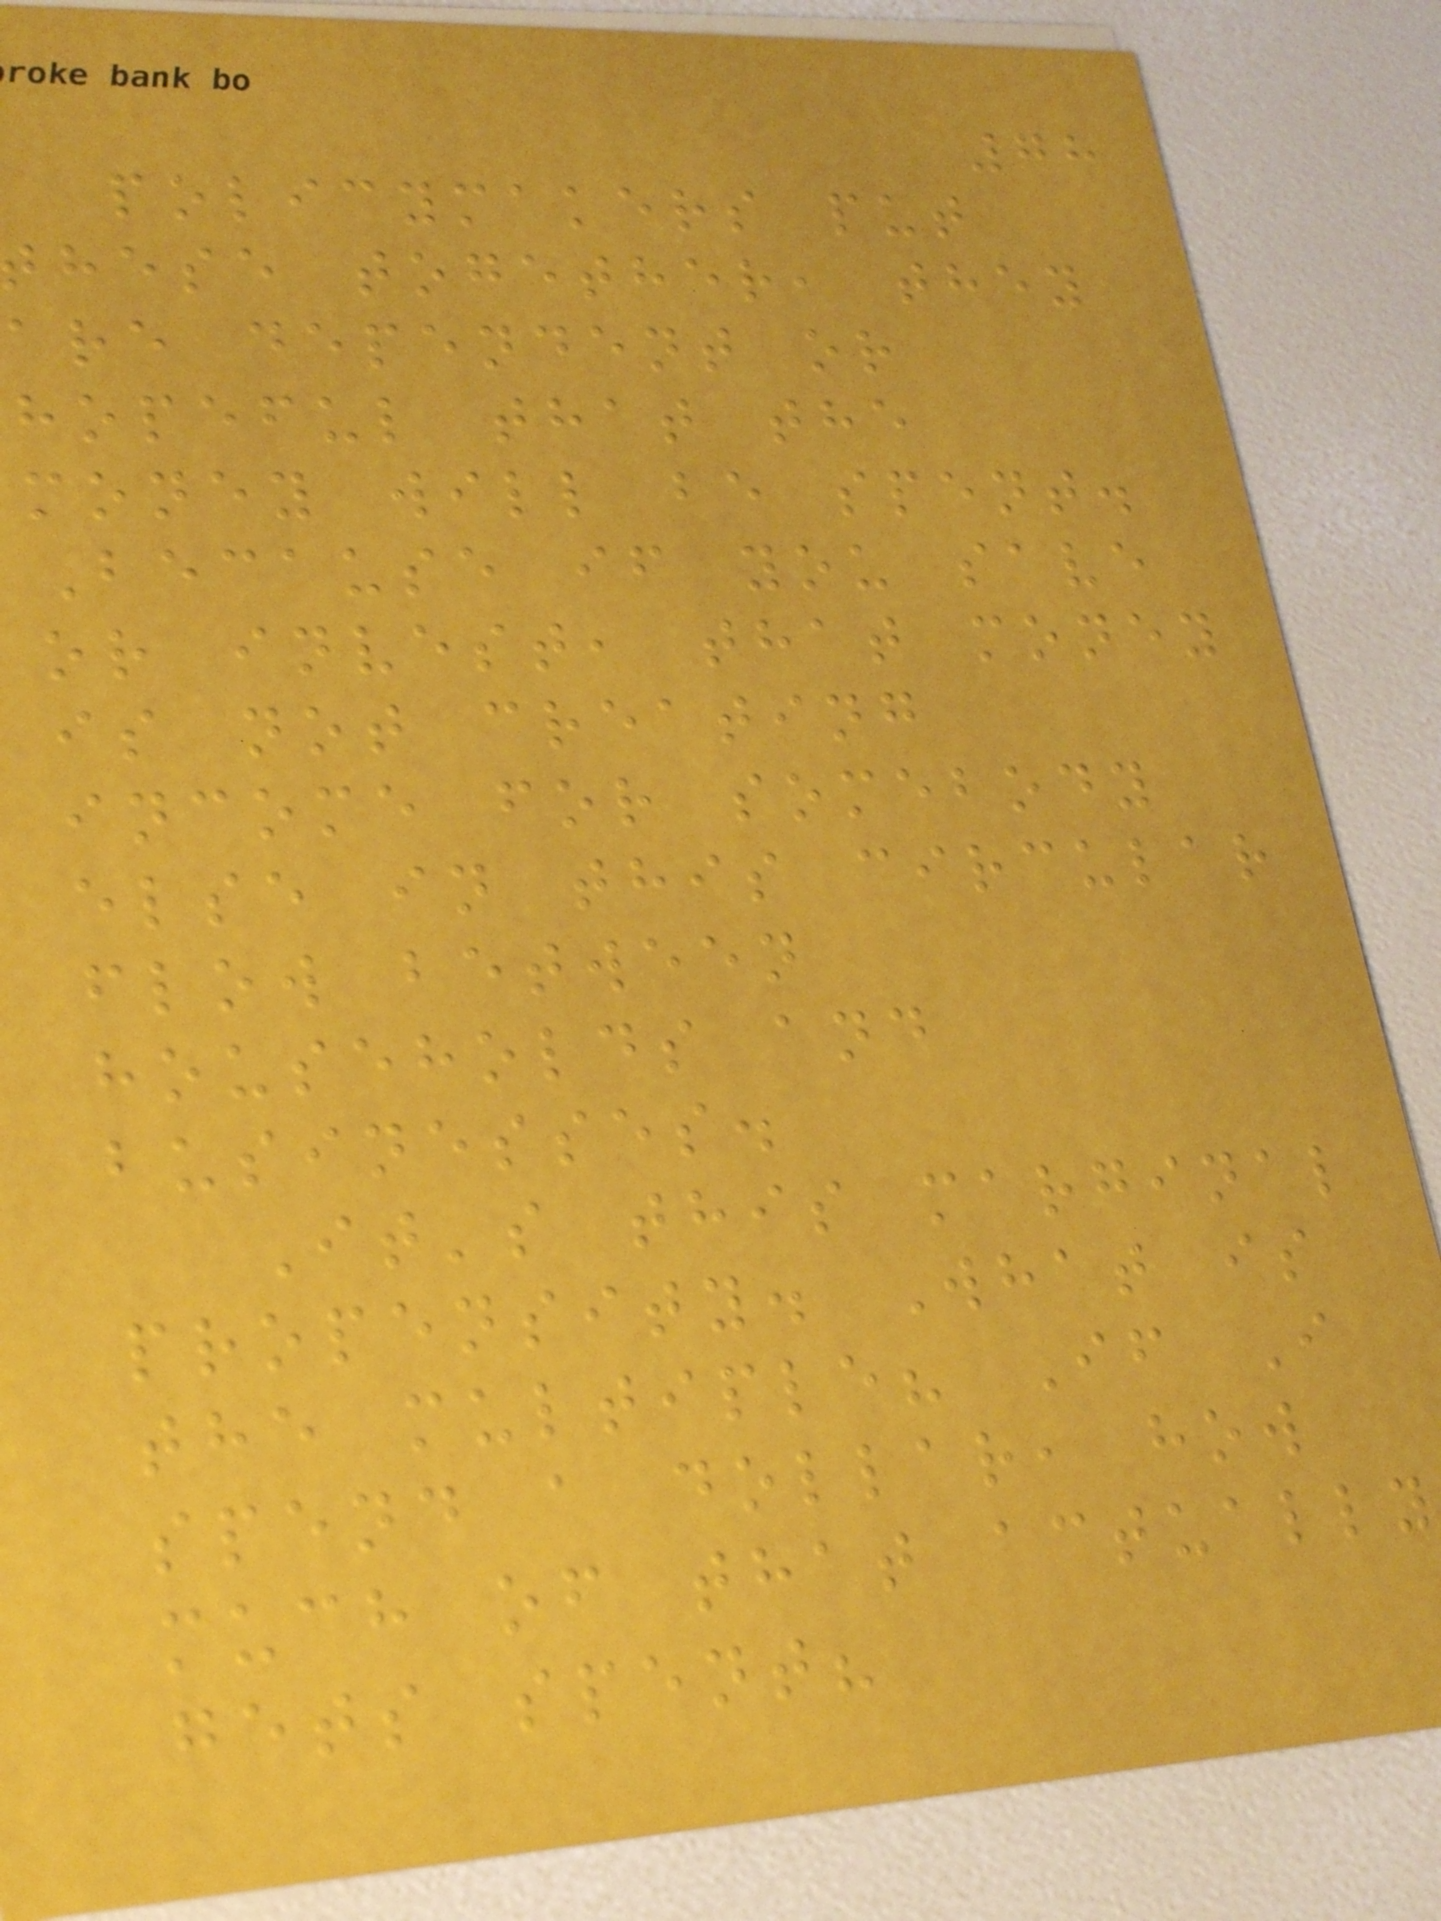78
policymakers put
hese together, they
are dependent or
hopeful that the
money will be spent.
Because if you save
or invest, that money
is not creating
income for somebody
else in this circular
flow between
households and
businesses.
It's this marginal
propensity. What is
the multiple? If I
spend a dollar, how
much of that actually
gets spent?
